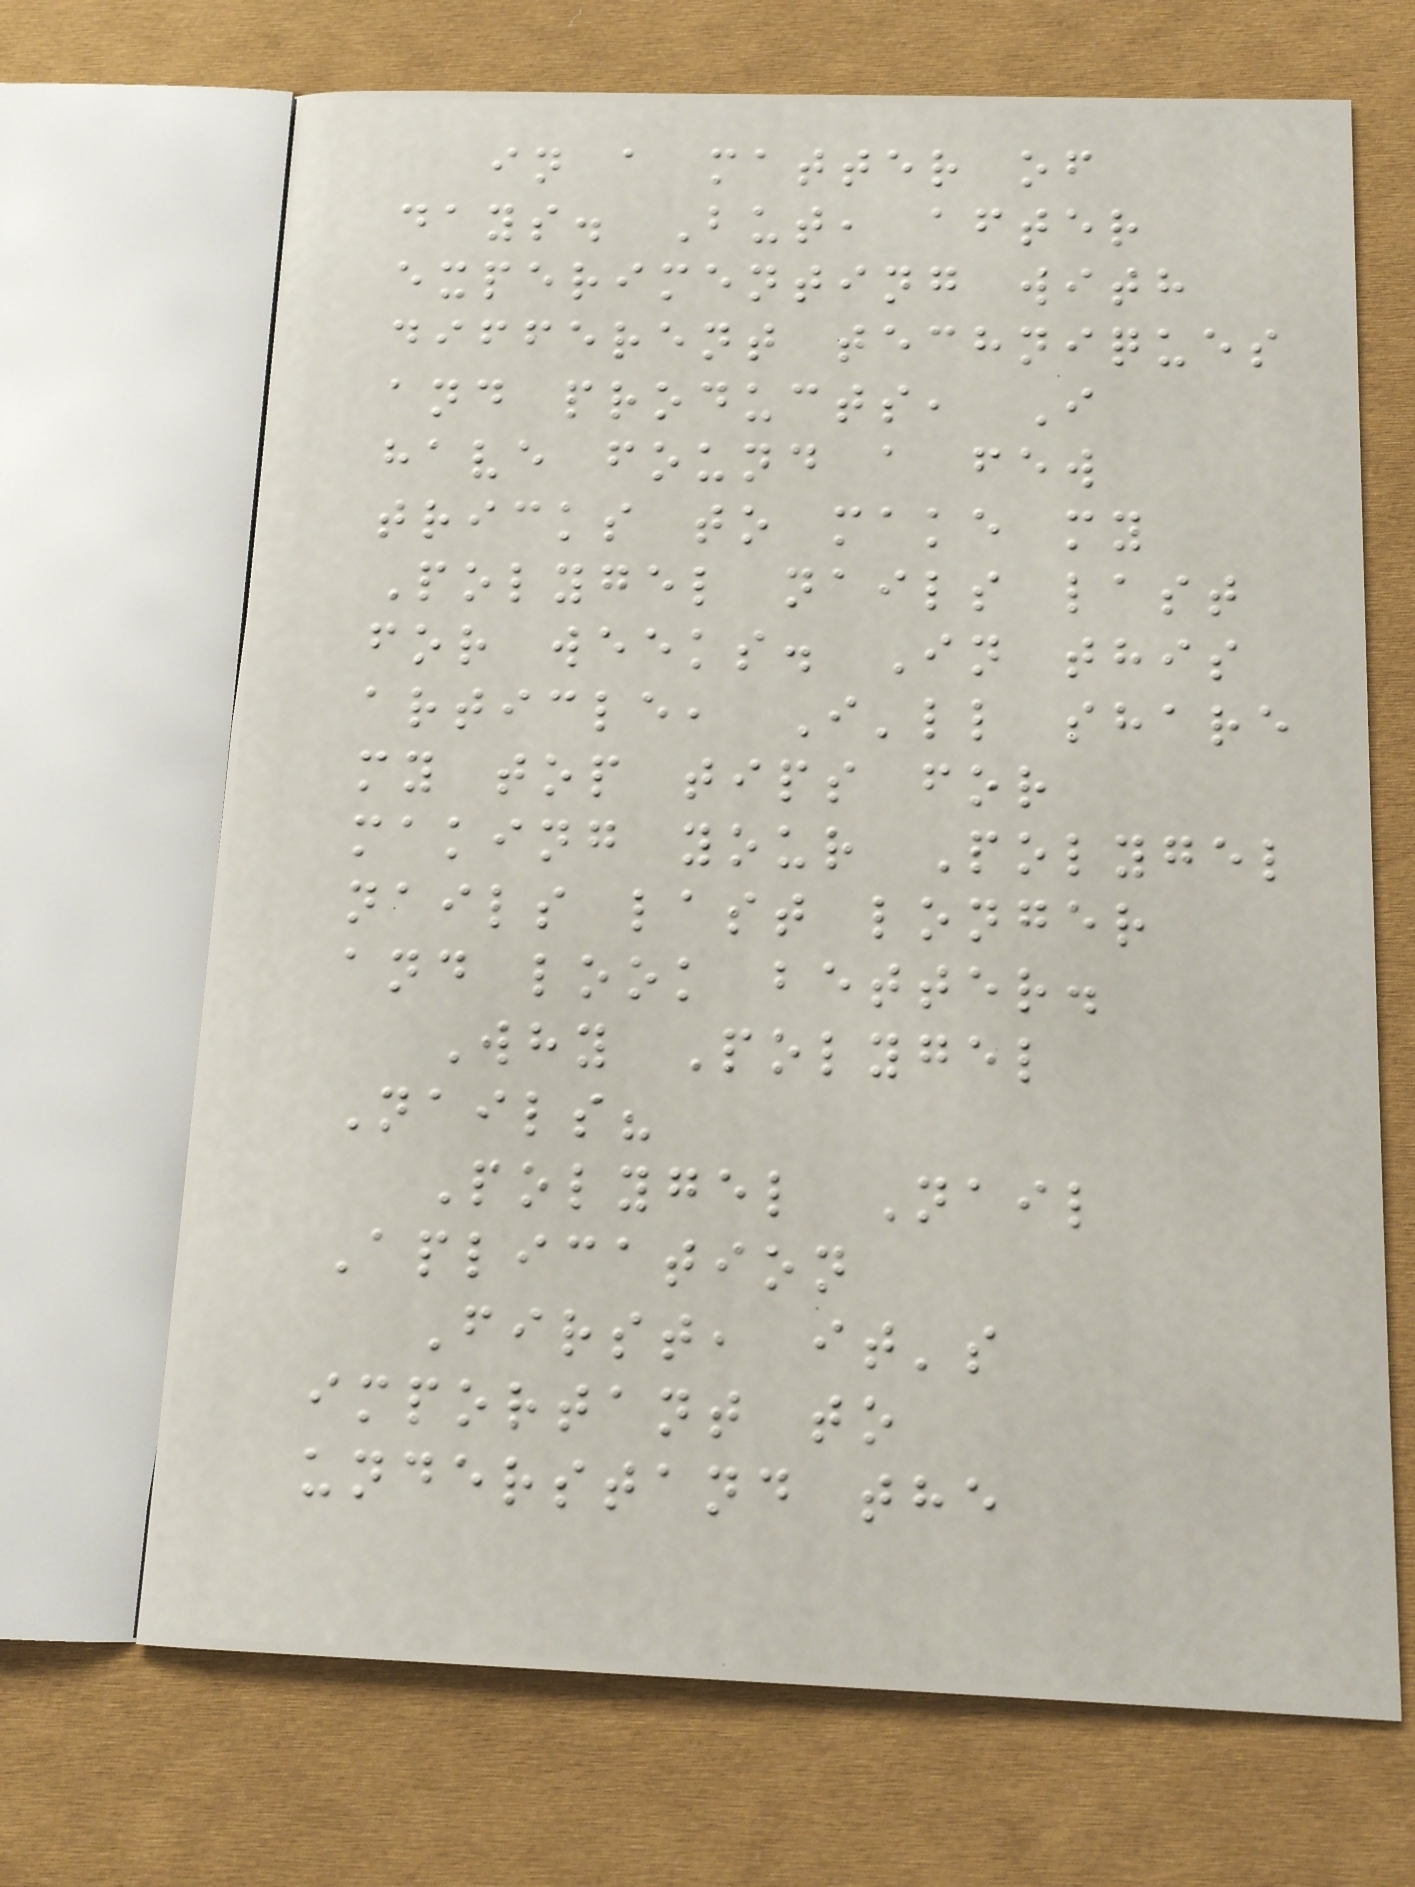in a matter of
days. But, after
experimenting with
different techniques
and products, I
have found a few
tricks to make my
Polygel nails last
for weeks. In this
article, I'll share
my top tips for
making your Polygel
nails last longer
and look better.
Why Polygel
Nails?
Polygel Nail
Aplication
First, it's
important to
understand the
